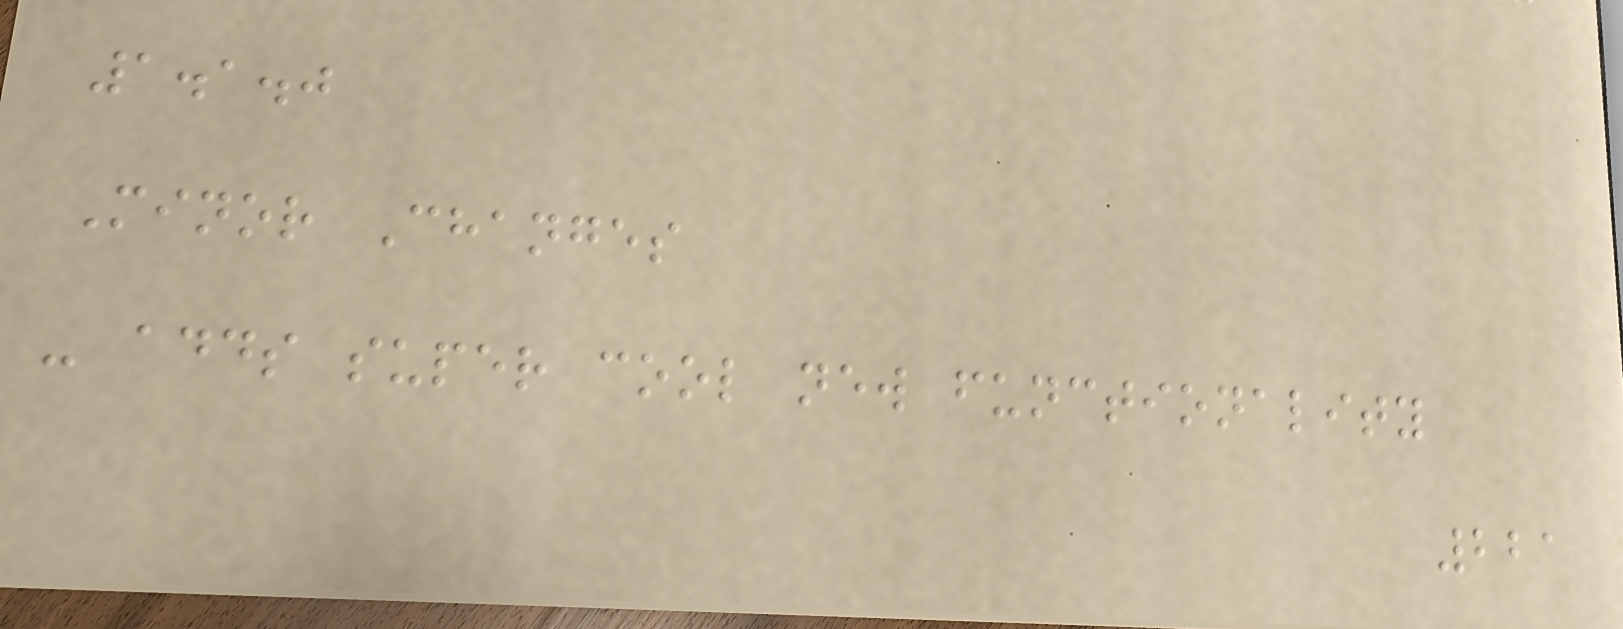1.1.0
Minor Changes
- adds super cool new functionality
221
